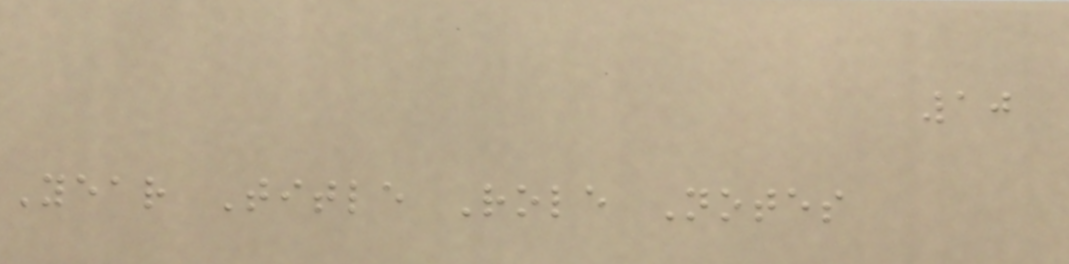10
Year Title Role Notes
